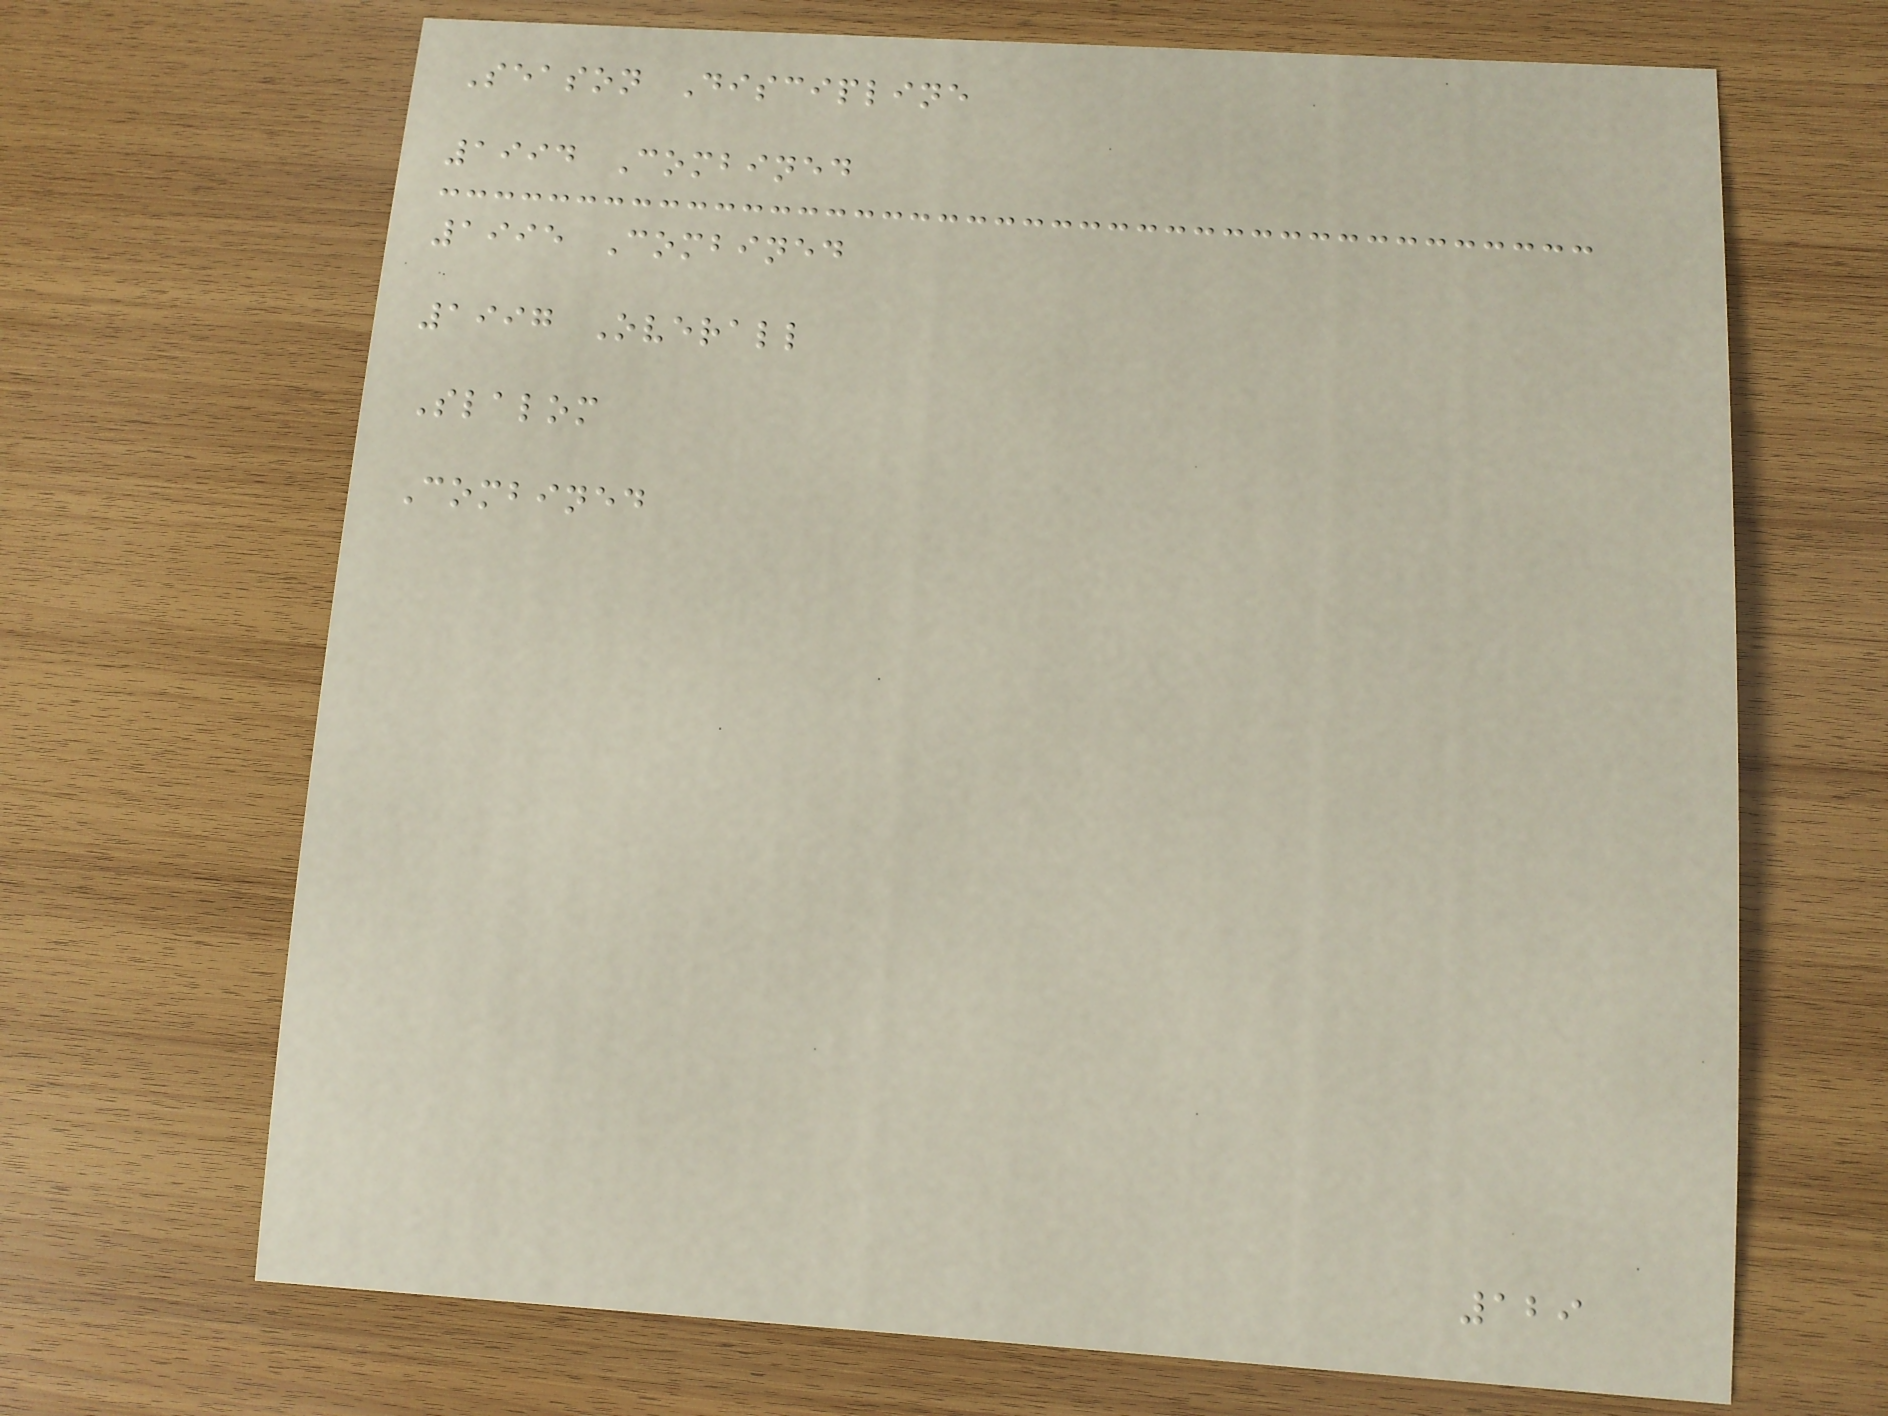Season Discipline
1994 Combined
1995 Combined
1997 Overall
Slalom
Combined
129
